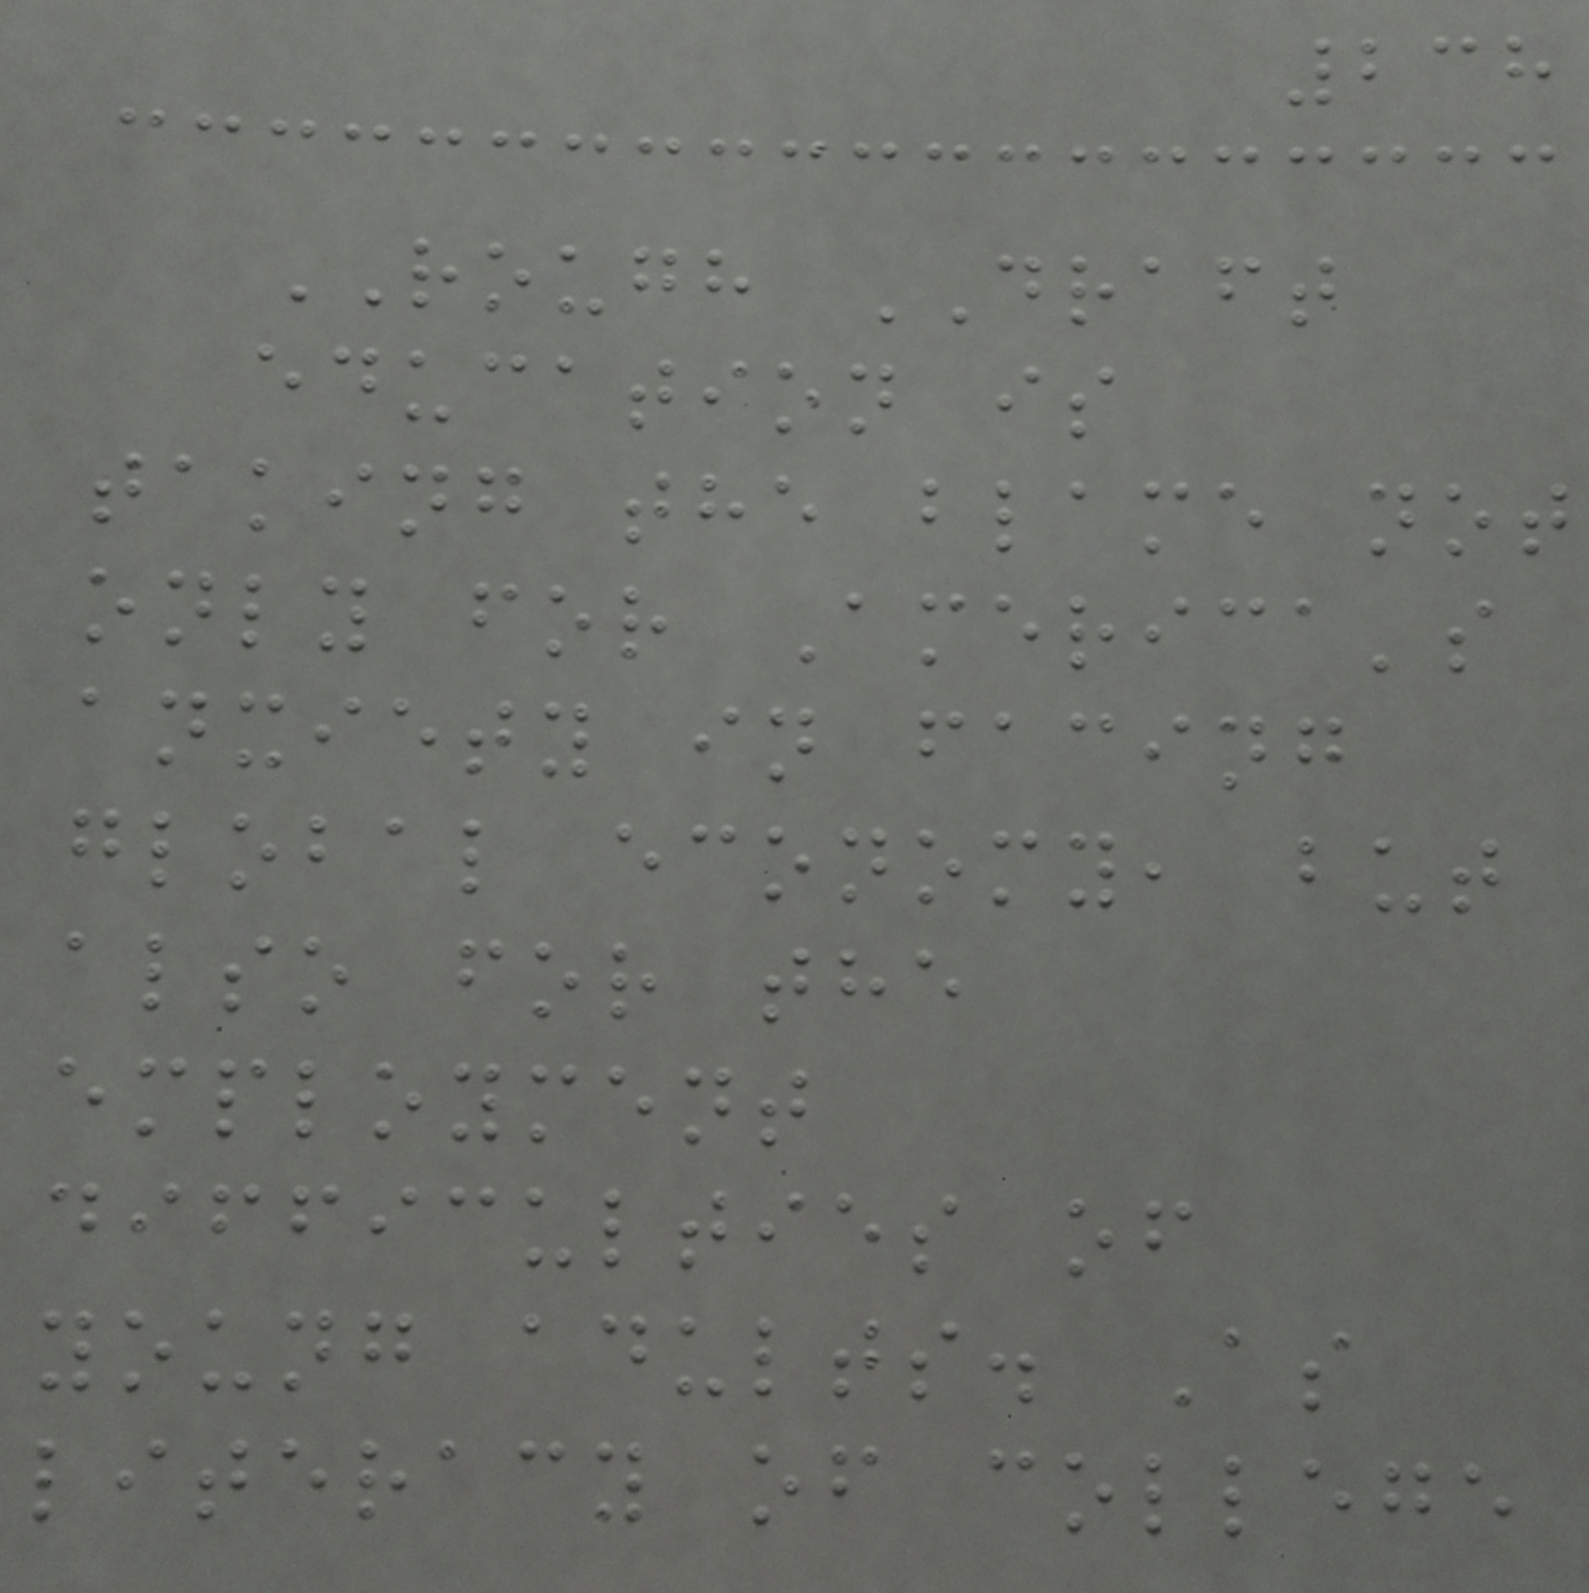238
ROUGH DRAFT
education is
taking the blame not
only for America's
anxiety in facing
global economy, but
also for the
employment
difficulties of
young adults. As
literacy of college
